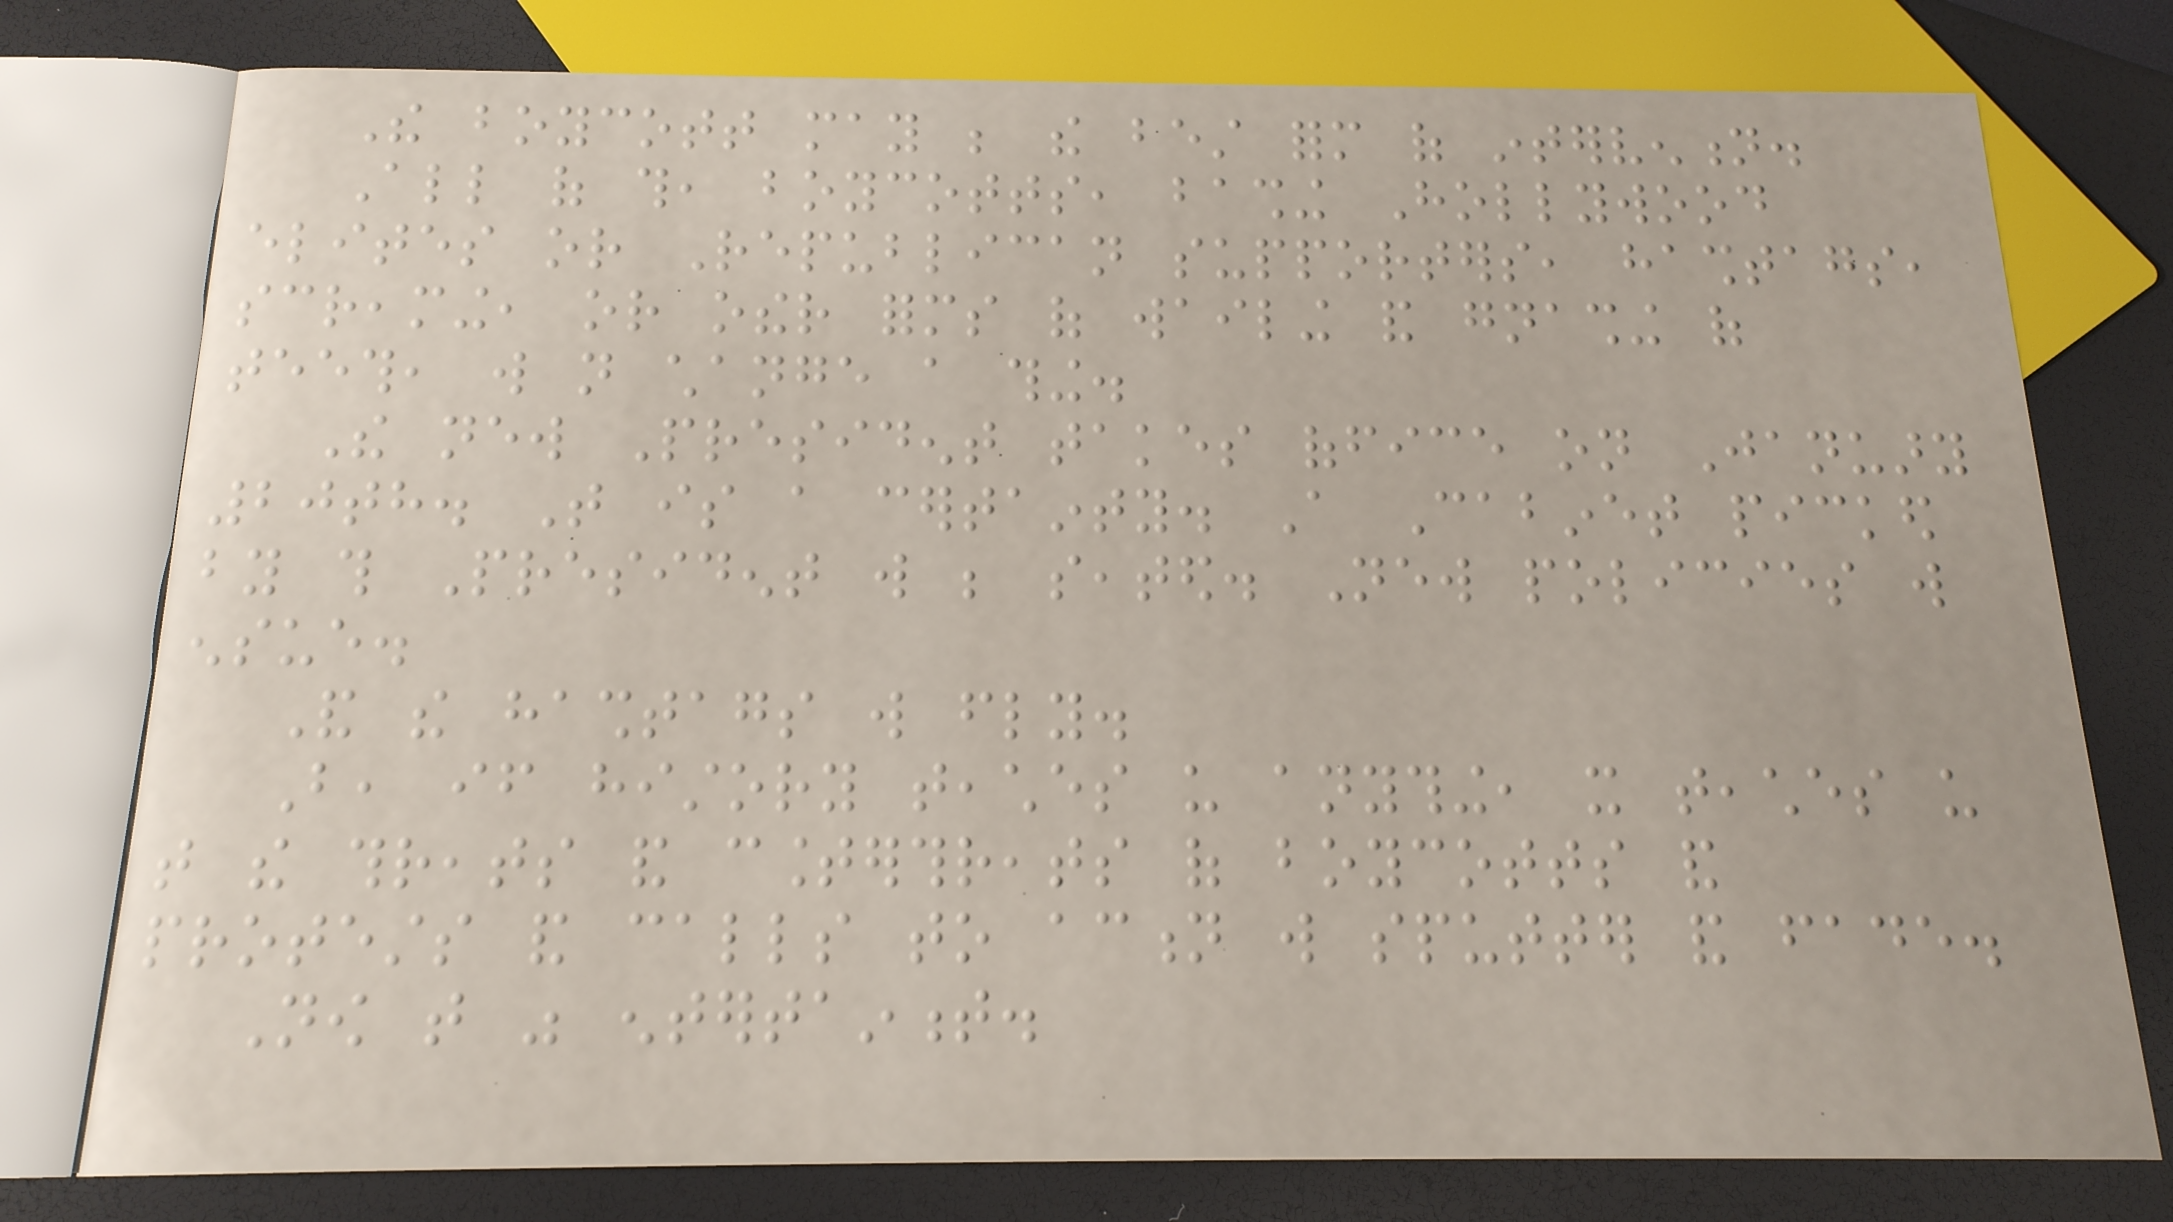The boycott may be the best form of intervention.
All of this, boycotts, bashing Hollywood
elites or Republican supporters, hashtags,
screaming, or other forms of wailing and gnashing of
teeth, will not change a thing.
The new President takes office on January
20th. That is a certainty. A Cabinet picked
by this President will be seated. New policies will
ensue.
And the hashtags will fly.
But, if history teaches us anything, it teaches us
that the threats and counterthreats of boycotts and
protests and calls to action will sputter and fade.
Now that was entertainment.
